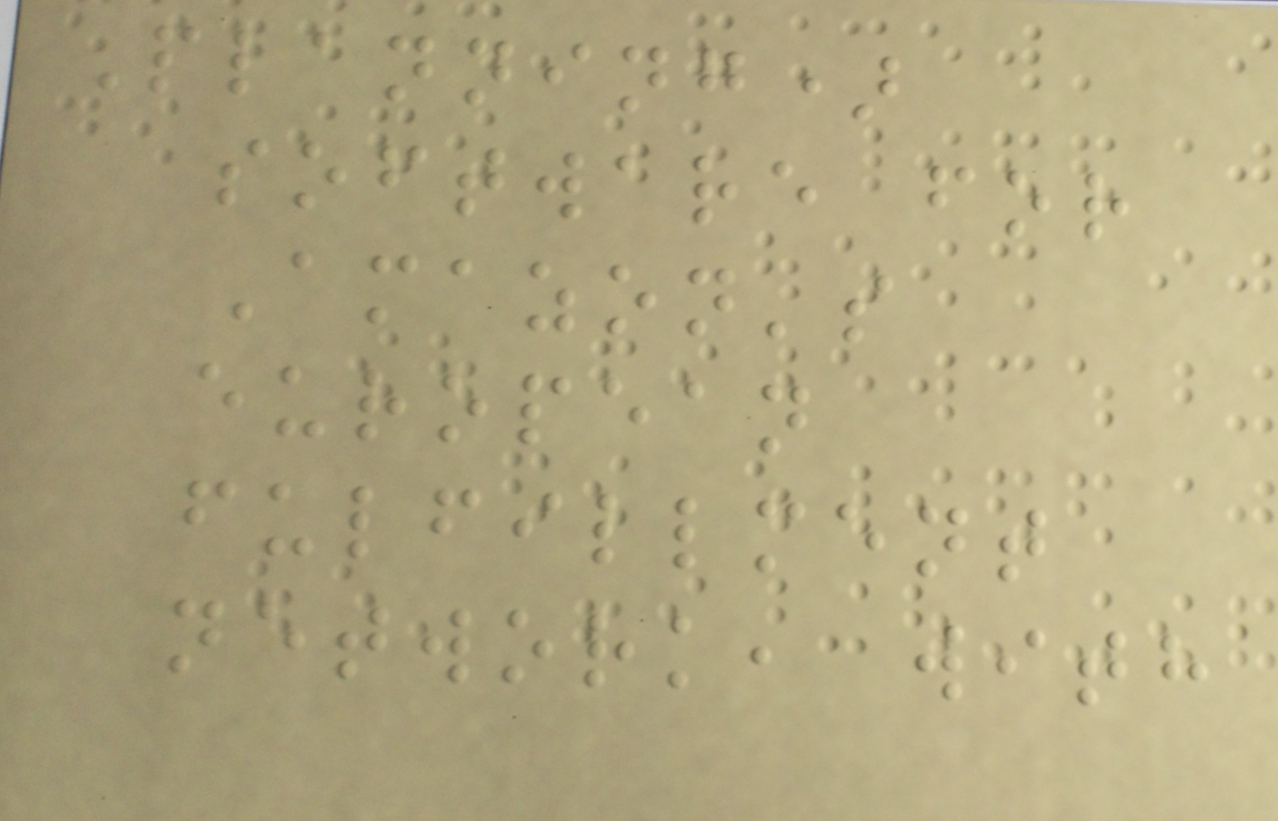Planning)
software for
Amazon's
european
fulfillment
network, with
